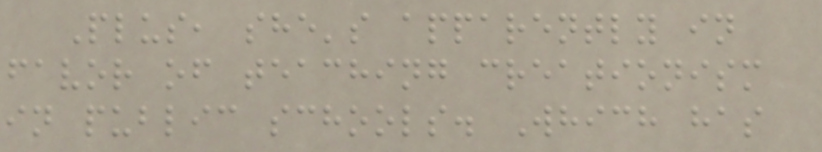Plus, she's apparently in
favor of teaching creationism
in public schools. Which has
